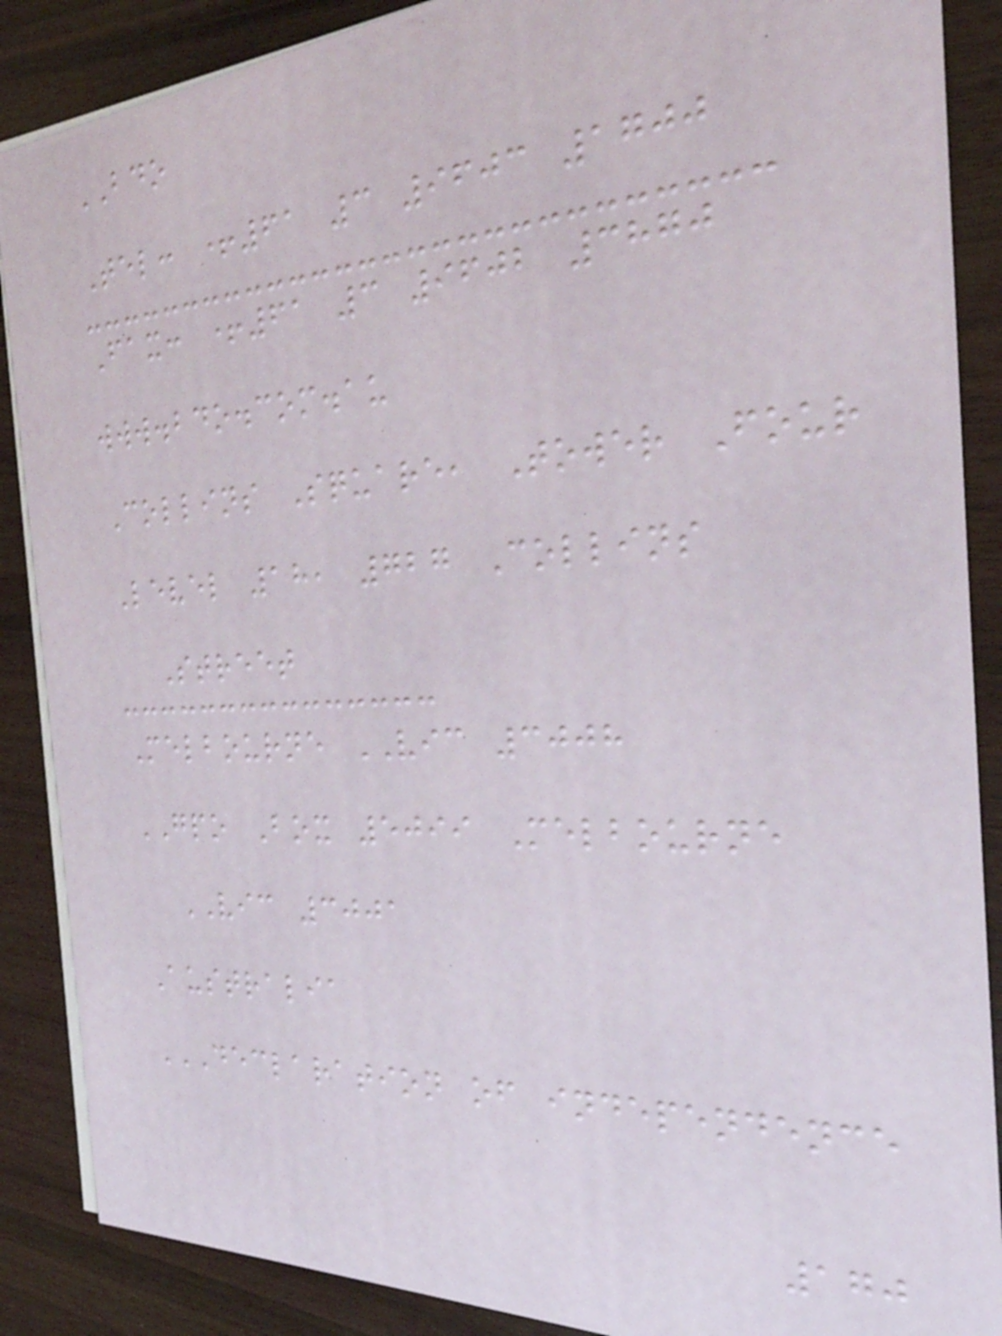BDO
Tel: +61 3 9603 1700
Fax: +61 3 9602 3870
www.bdo.com.au
Collins Square, Tower Four
Level 18, 727 Collins
Street
Melbourne VIC 3008
GPO Box 5099 Melbourne
VIC 3001
Australia
DECLARATION OF INDEPENDENCE
170
